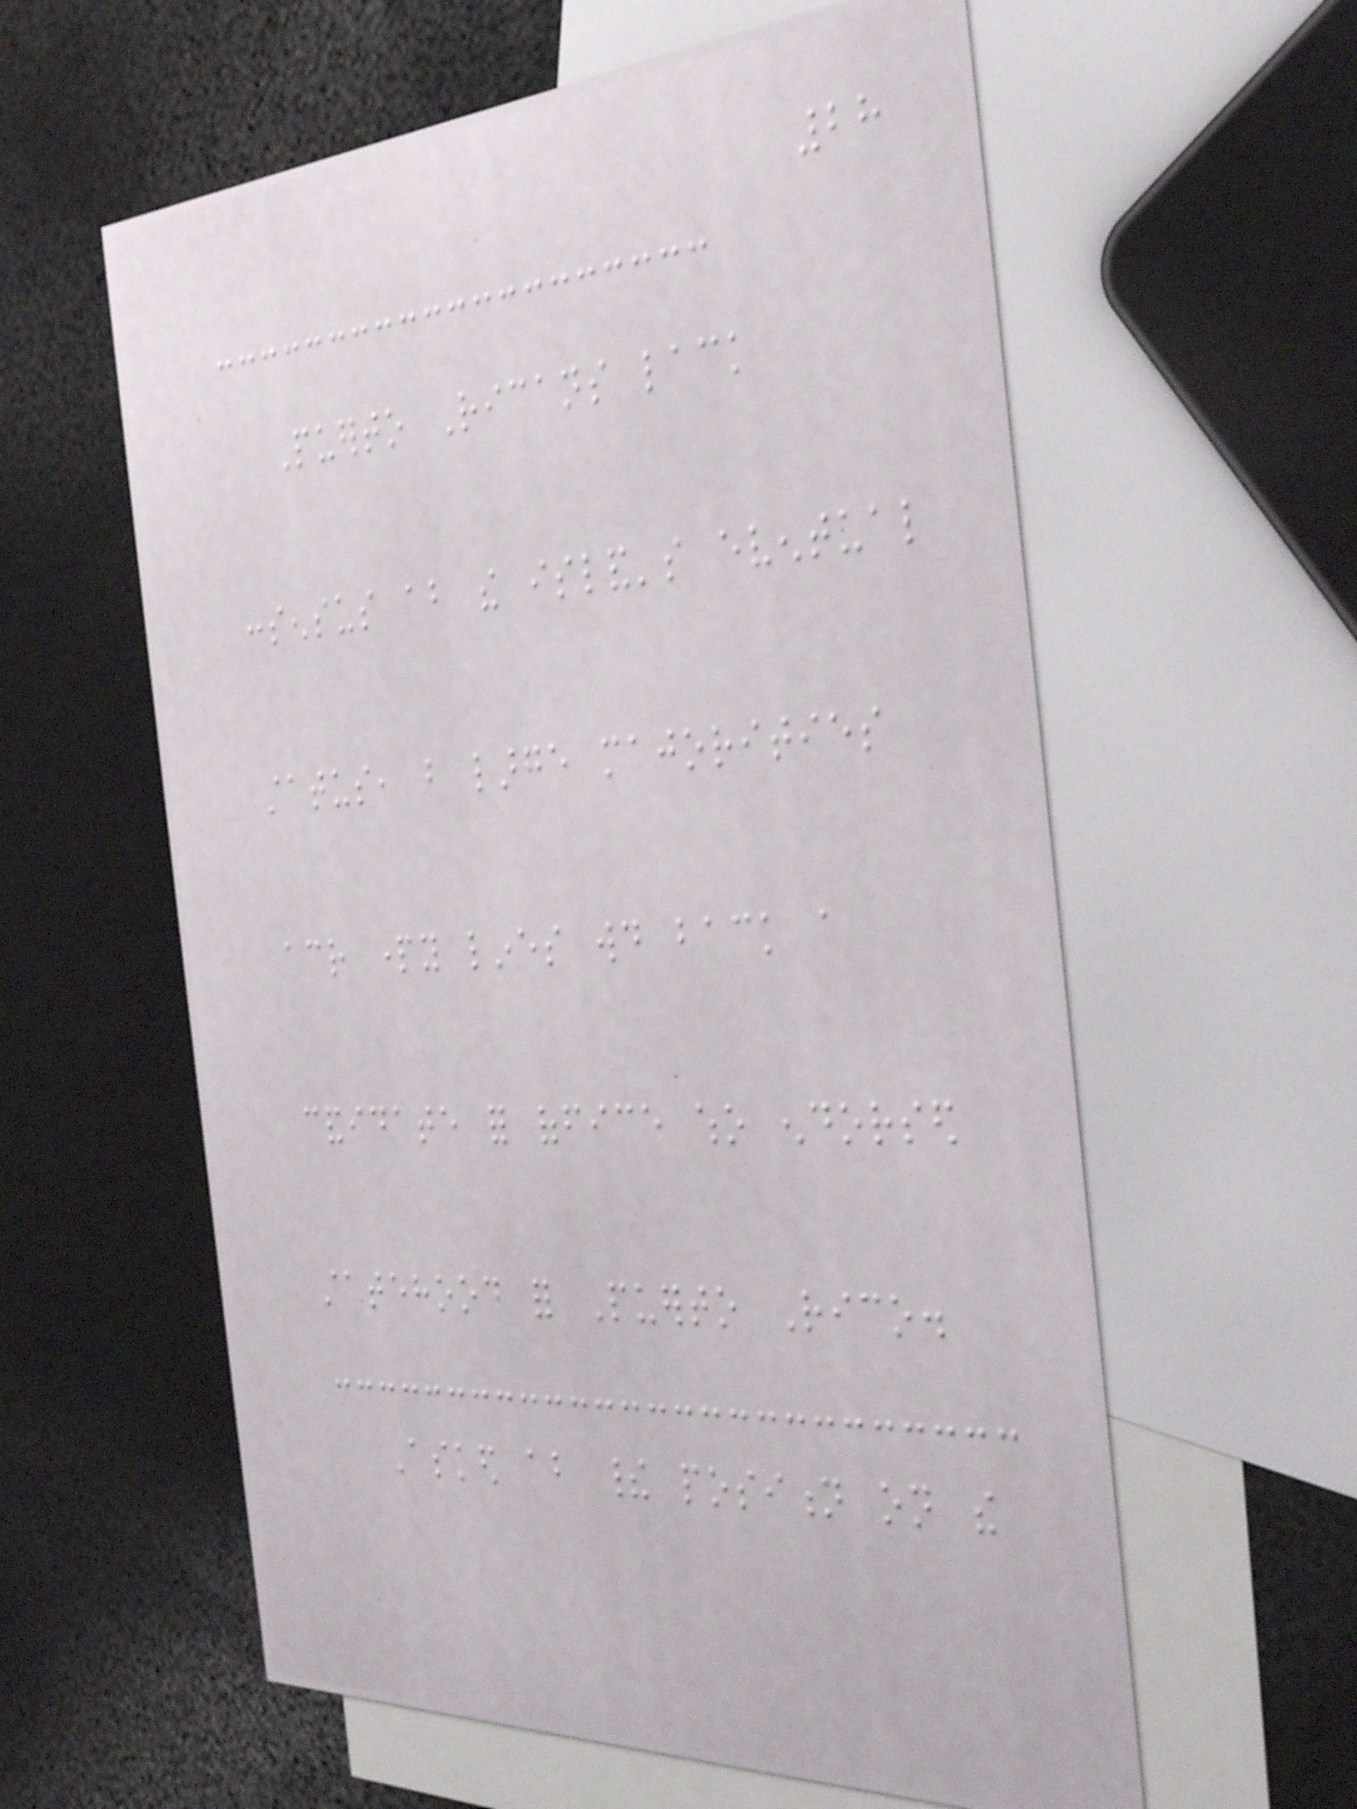28
Puerto Ricans lack
consensus about the island's eventual
status, but large majorities
across party lines would back a
candidate for office who endorsed
statehood for Puerto Rico.
Asked about their position on the
